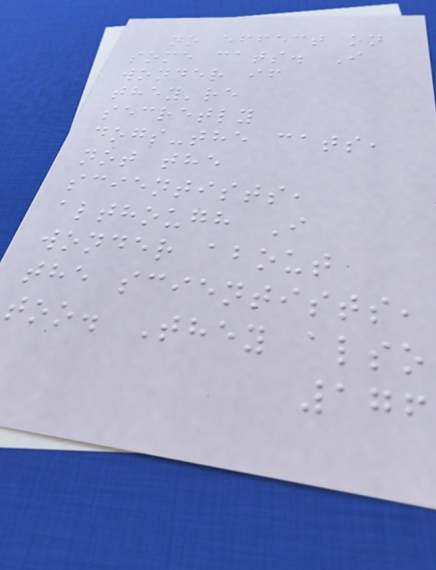no effect on
some cats. I
wonder if
they're
secretly
dogs-the cats,
not the
scientists,
although I
wonder about
the scientists,
too. They also
176
